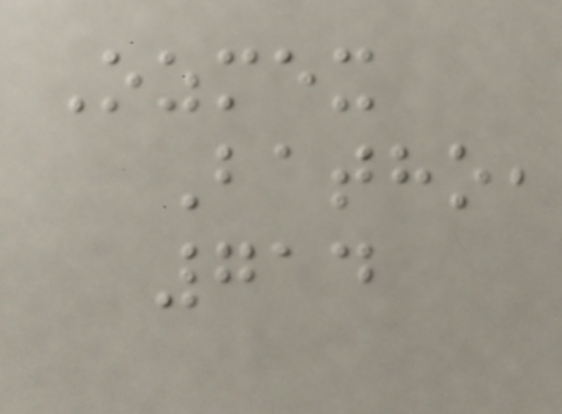Ozmex
Batho,
714
